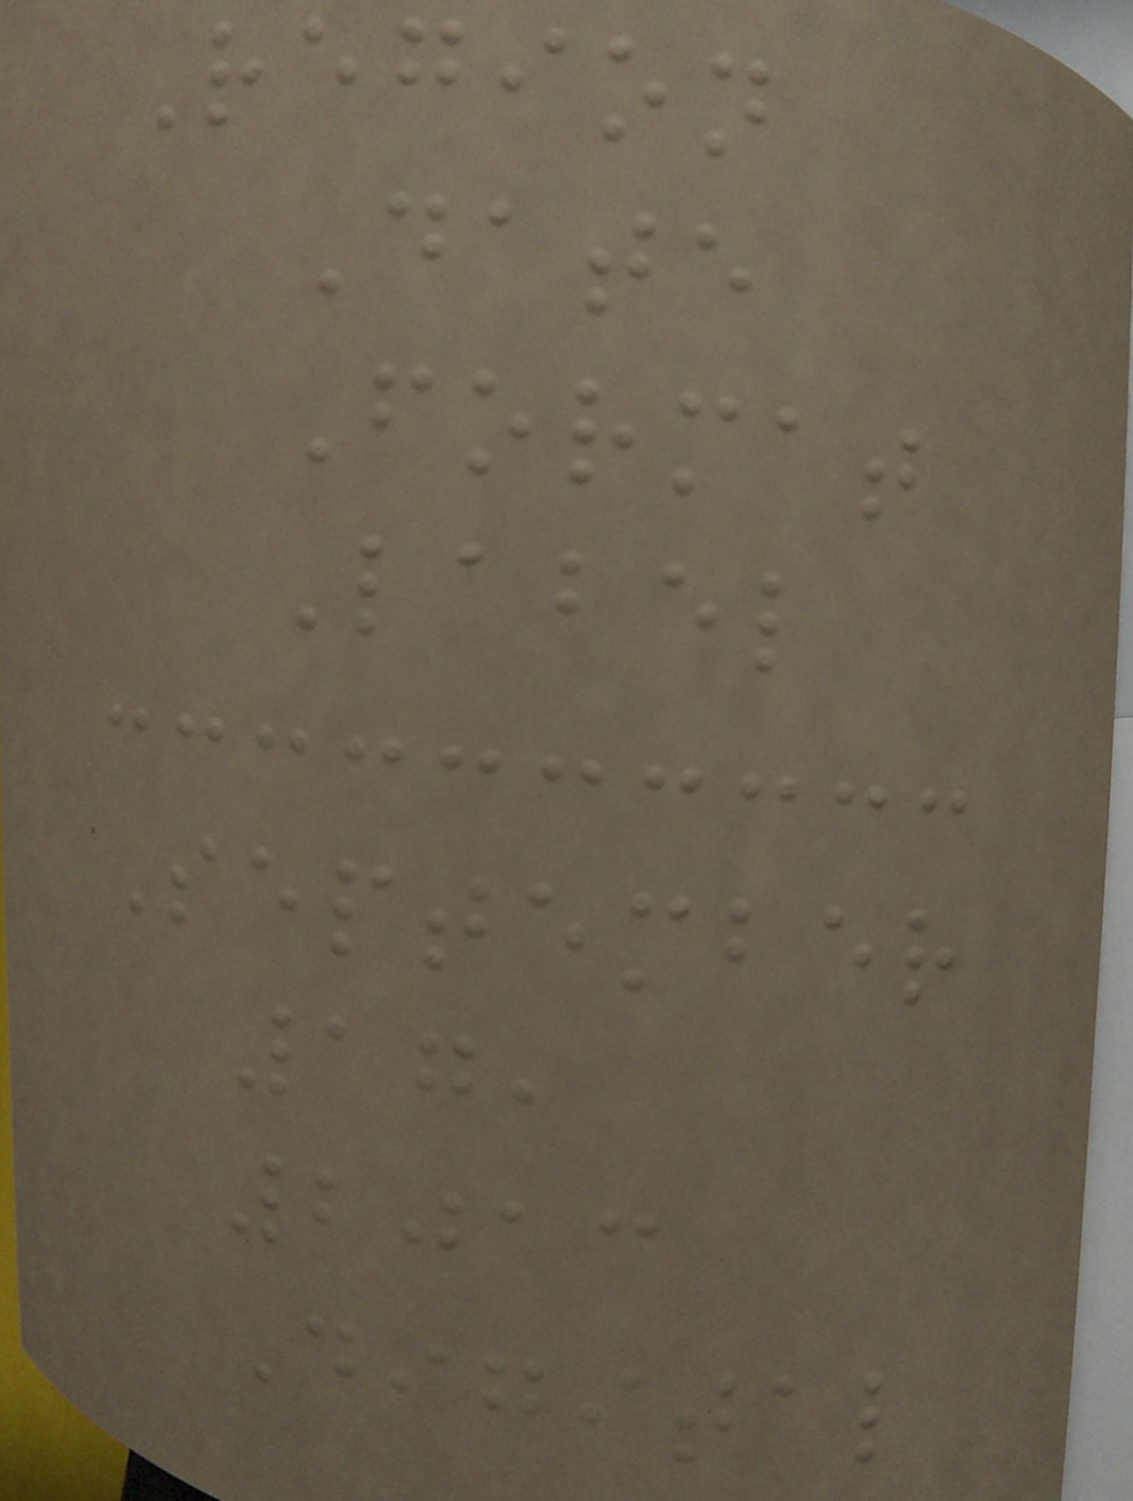Region
Date
Format
Label
September
17,
2013
Digital
